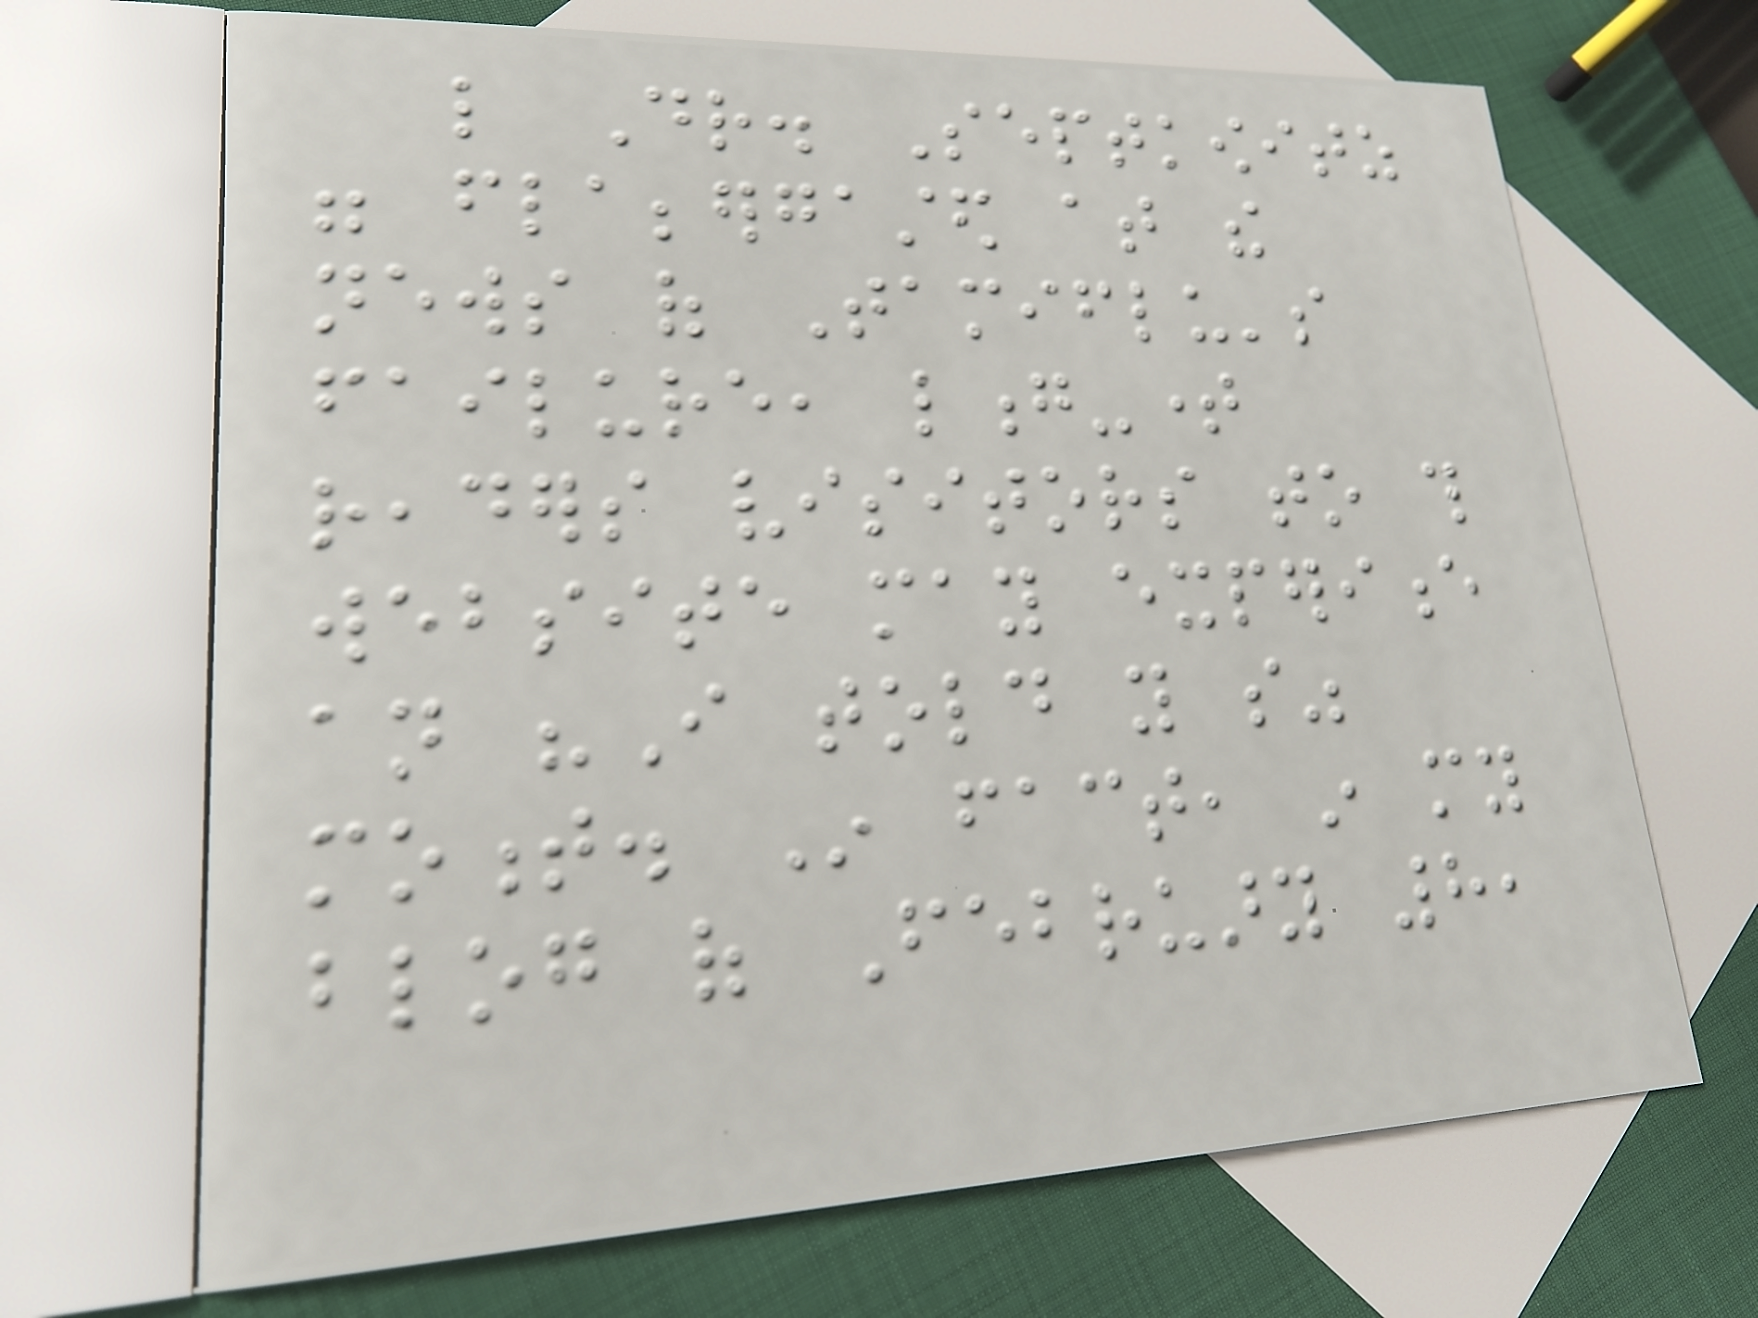like Dr. Septkowitz
were flabbergasted at the
news of Tamiflu's
failure, long-time
readers visitors to this
website may experience
an "I told you so"
moment. In fact, in my
blog of February 8,
